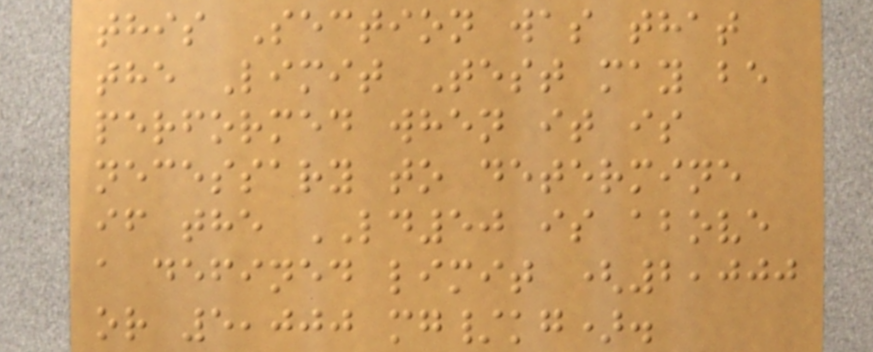this Section was that
the Limit Test may be
performed when it is
necessary to determine
if the LD50 is above
a defined limit (2,000
or 5,000 mg/kg).
